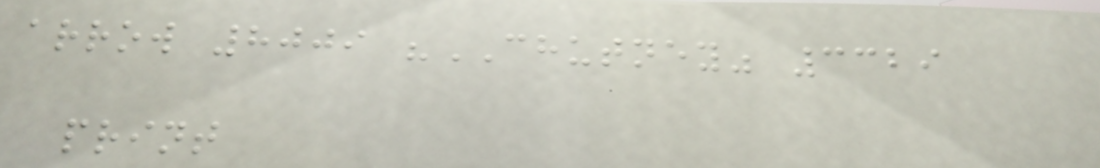arrow 8009 "CHUTNEY" 3329
print
